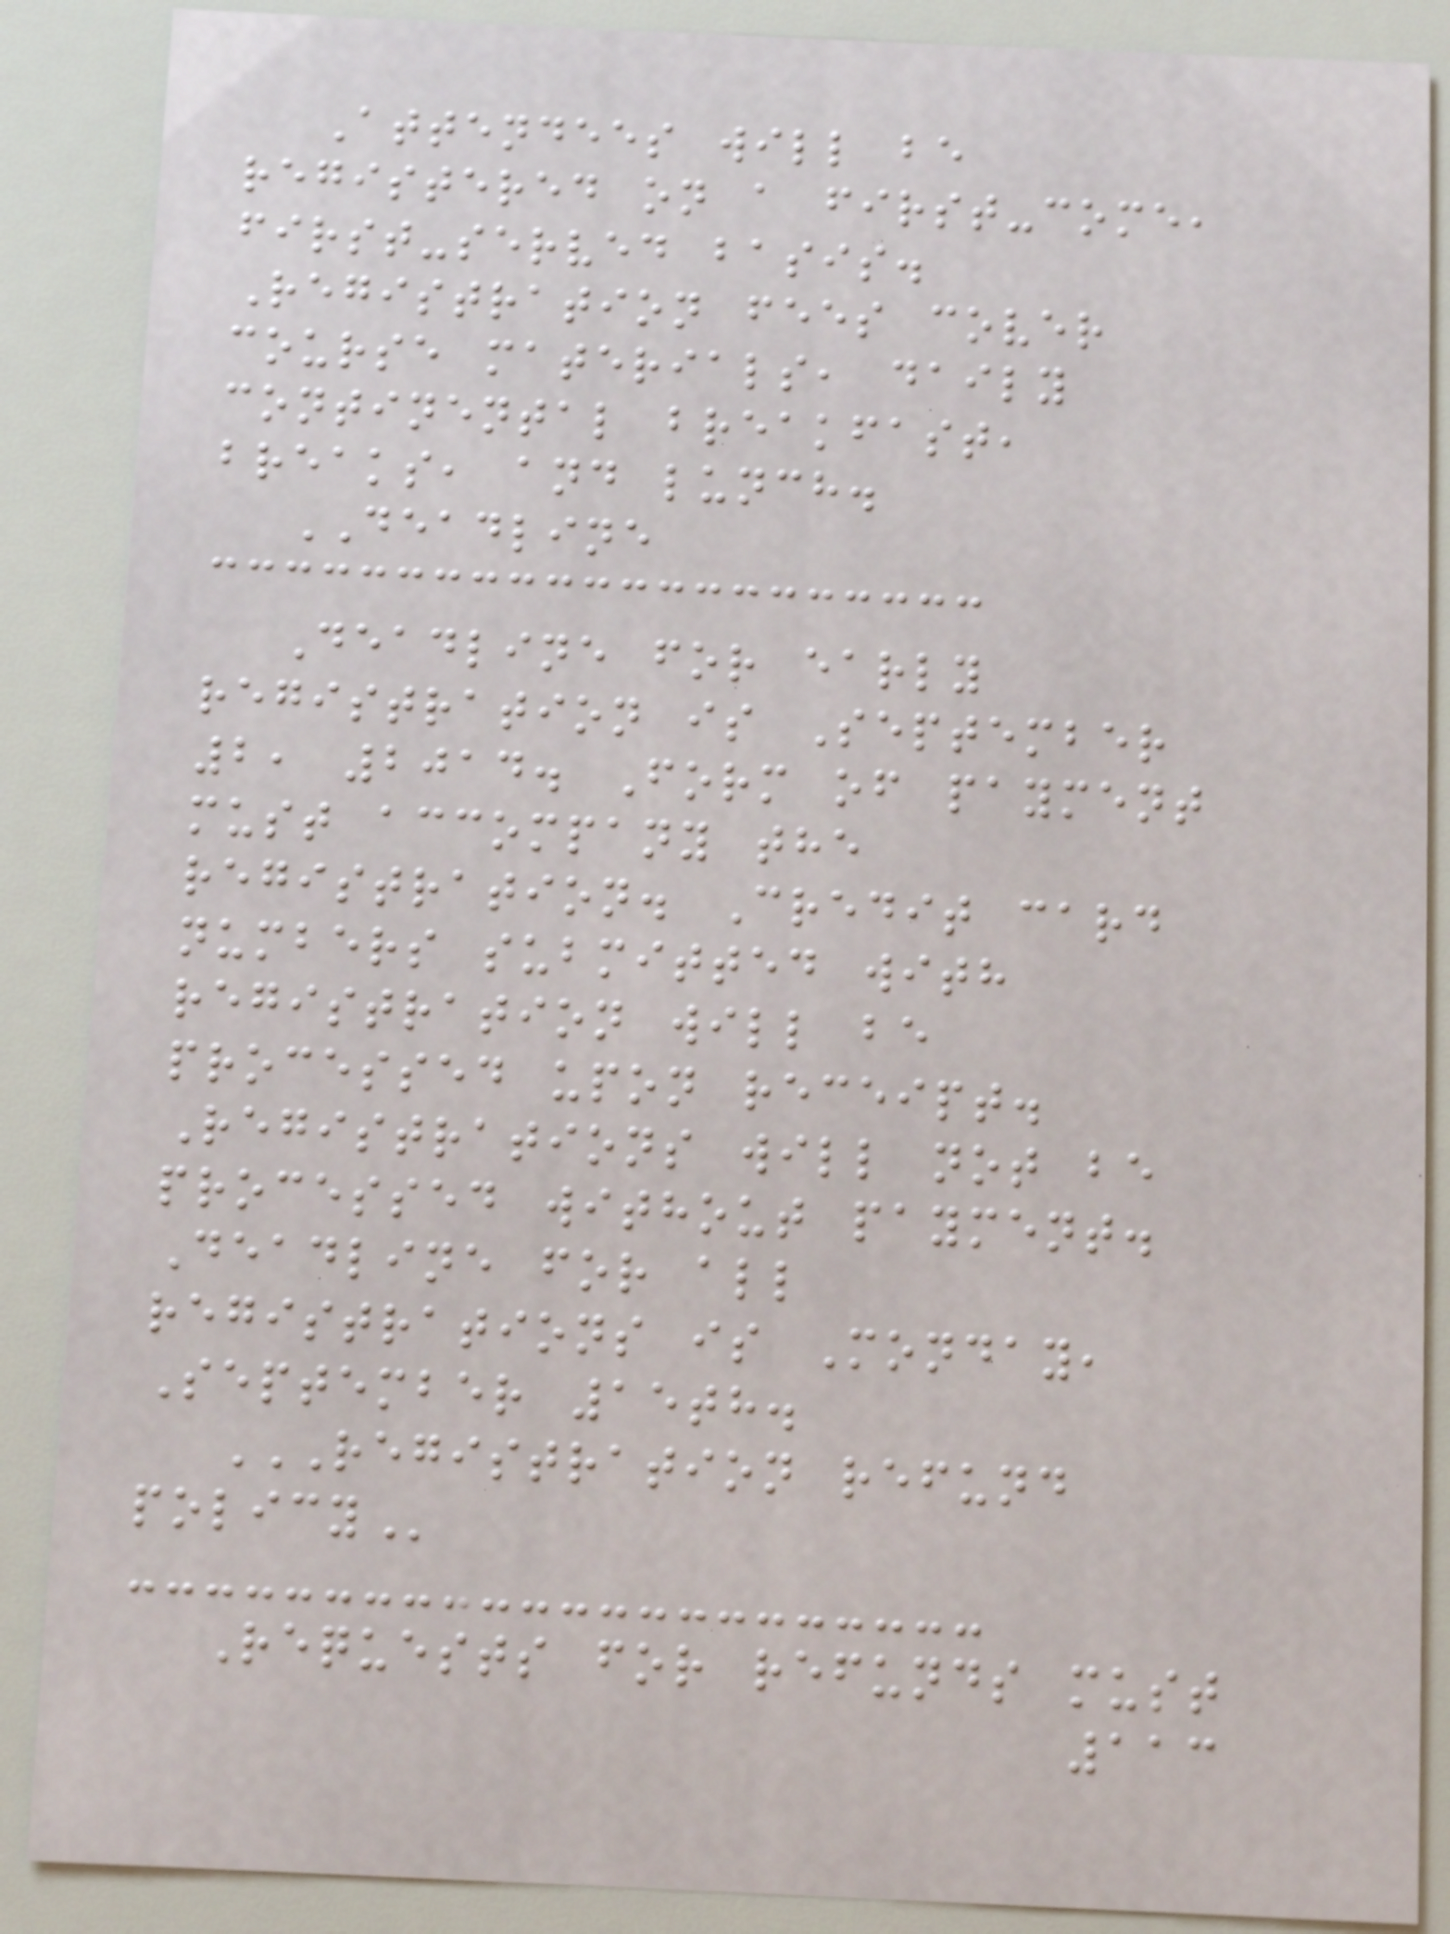Attendees will be
registered on a first-come,
first-served basis.
Registration fees cover
course materials, daily
continental breakfast,
breaks, and lunch.
DEADLINE
Deadline for early
registration is September
2, 2014. Form of payment
must accompany the
registration. Credit card
numbers submitted with
registration will be
processed upon receipt.
Registrations will not be
processed without payment.
Deadline for all
registrations is Monday,
September 15th.
REGISTRATION REFUND
POLICY
Requests for refunds must
113
